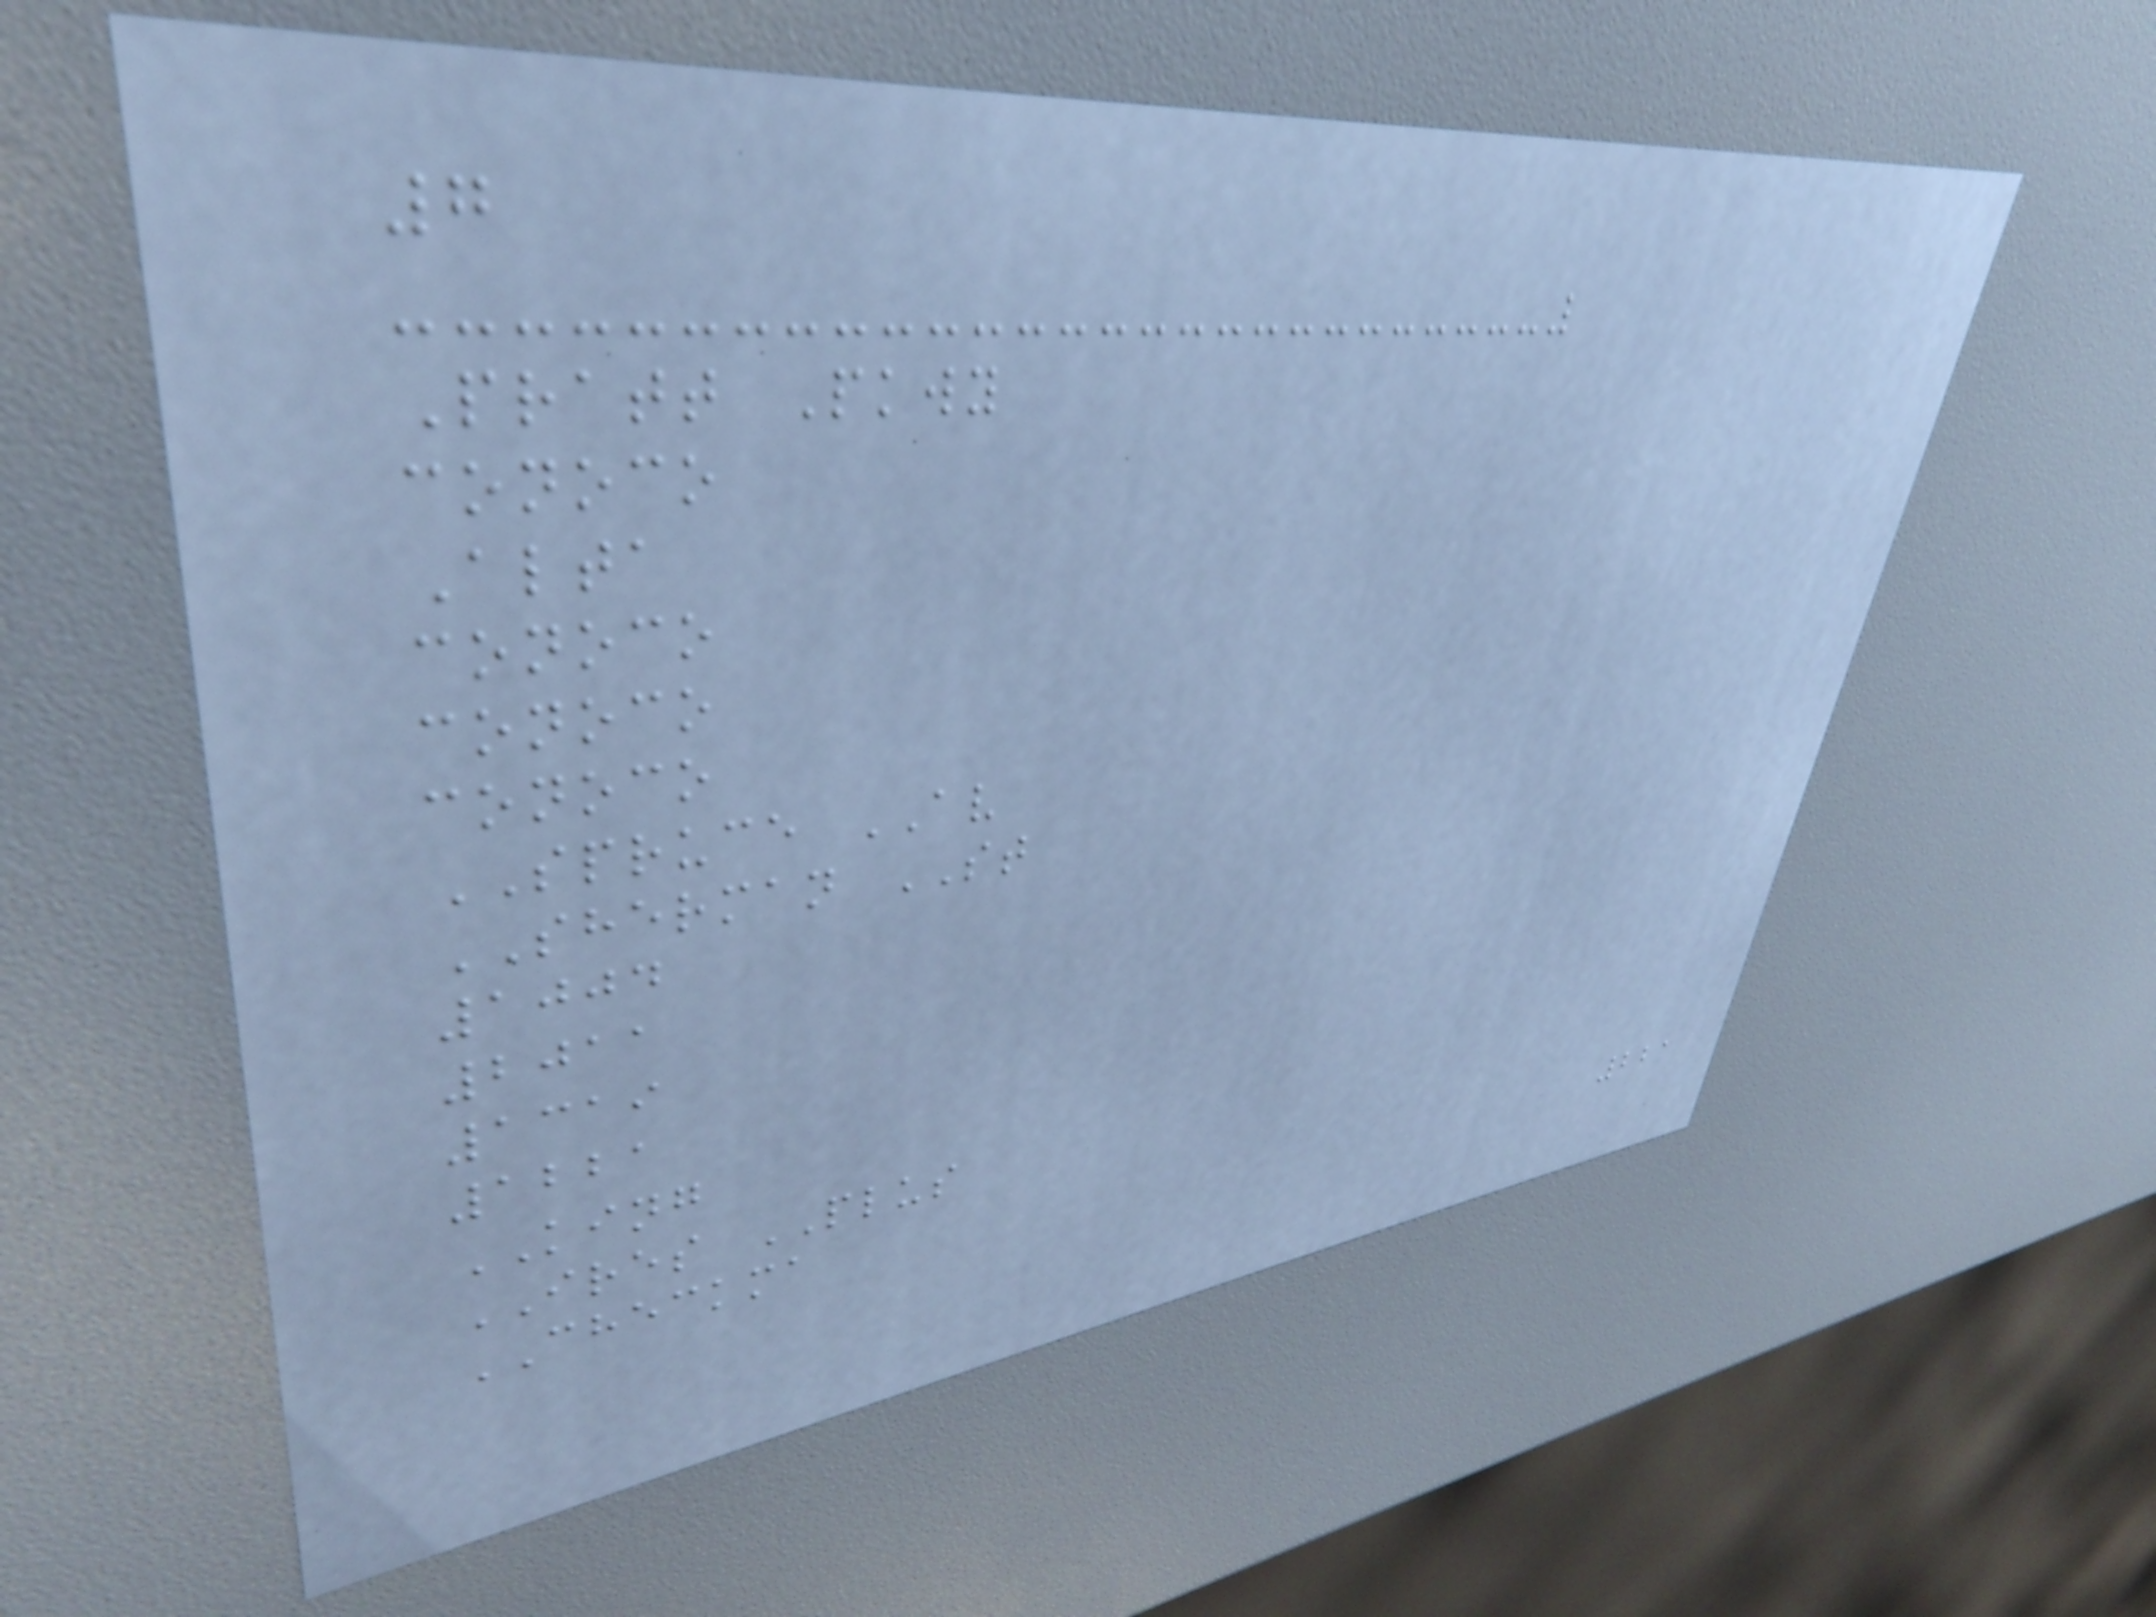7
Pratt Pkwy
conoco
Alta
conoco
conoco
conoco
SPRUCE AV
SHERMAN ST
1004
2011
1319
1221
KING
IRES PLUS
CHECKMA
221
